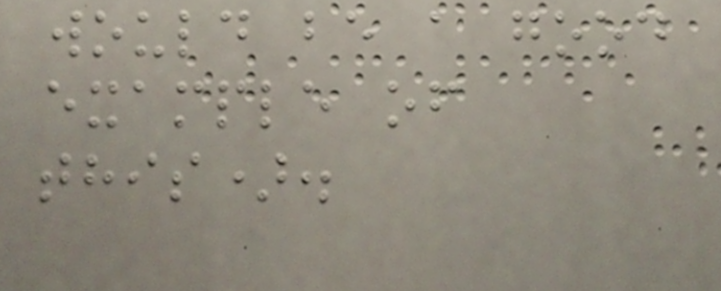would be a good
example of
this).
